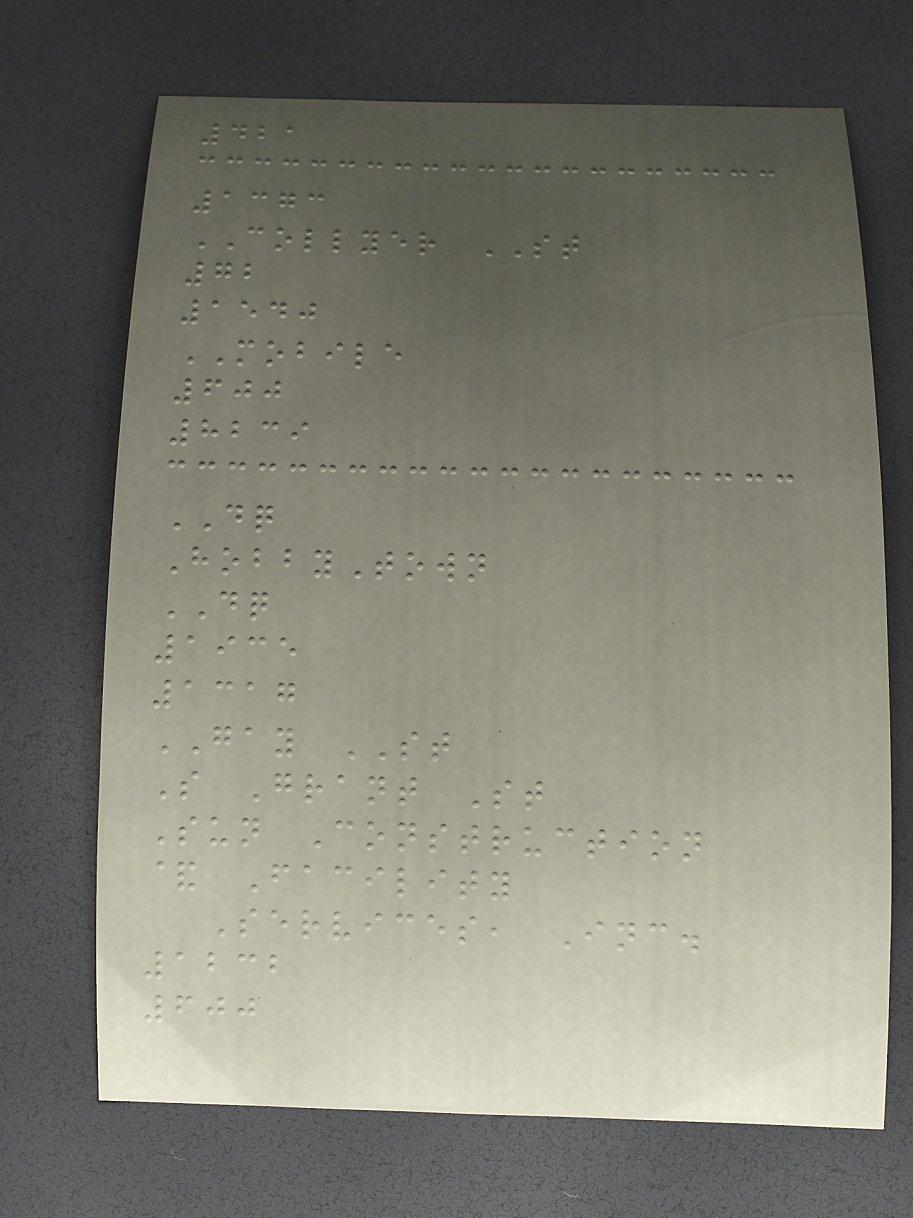421
1373
COLLYER ST
72
1540
MOBILE
600
8239
DQ
HobbyTown
DQ
1935
1317
GAY ST
S Grant St
Sun Construction
& Facility
Services, Inc.
1232
600
